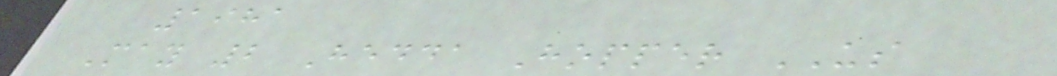1981
May 2 Hedda Hopper US
